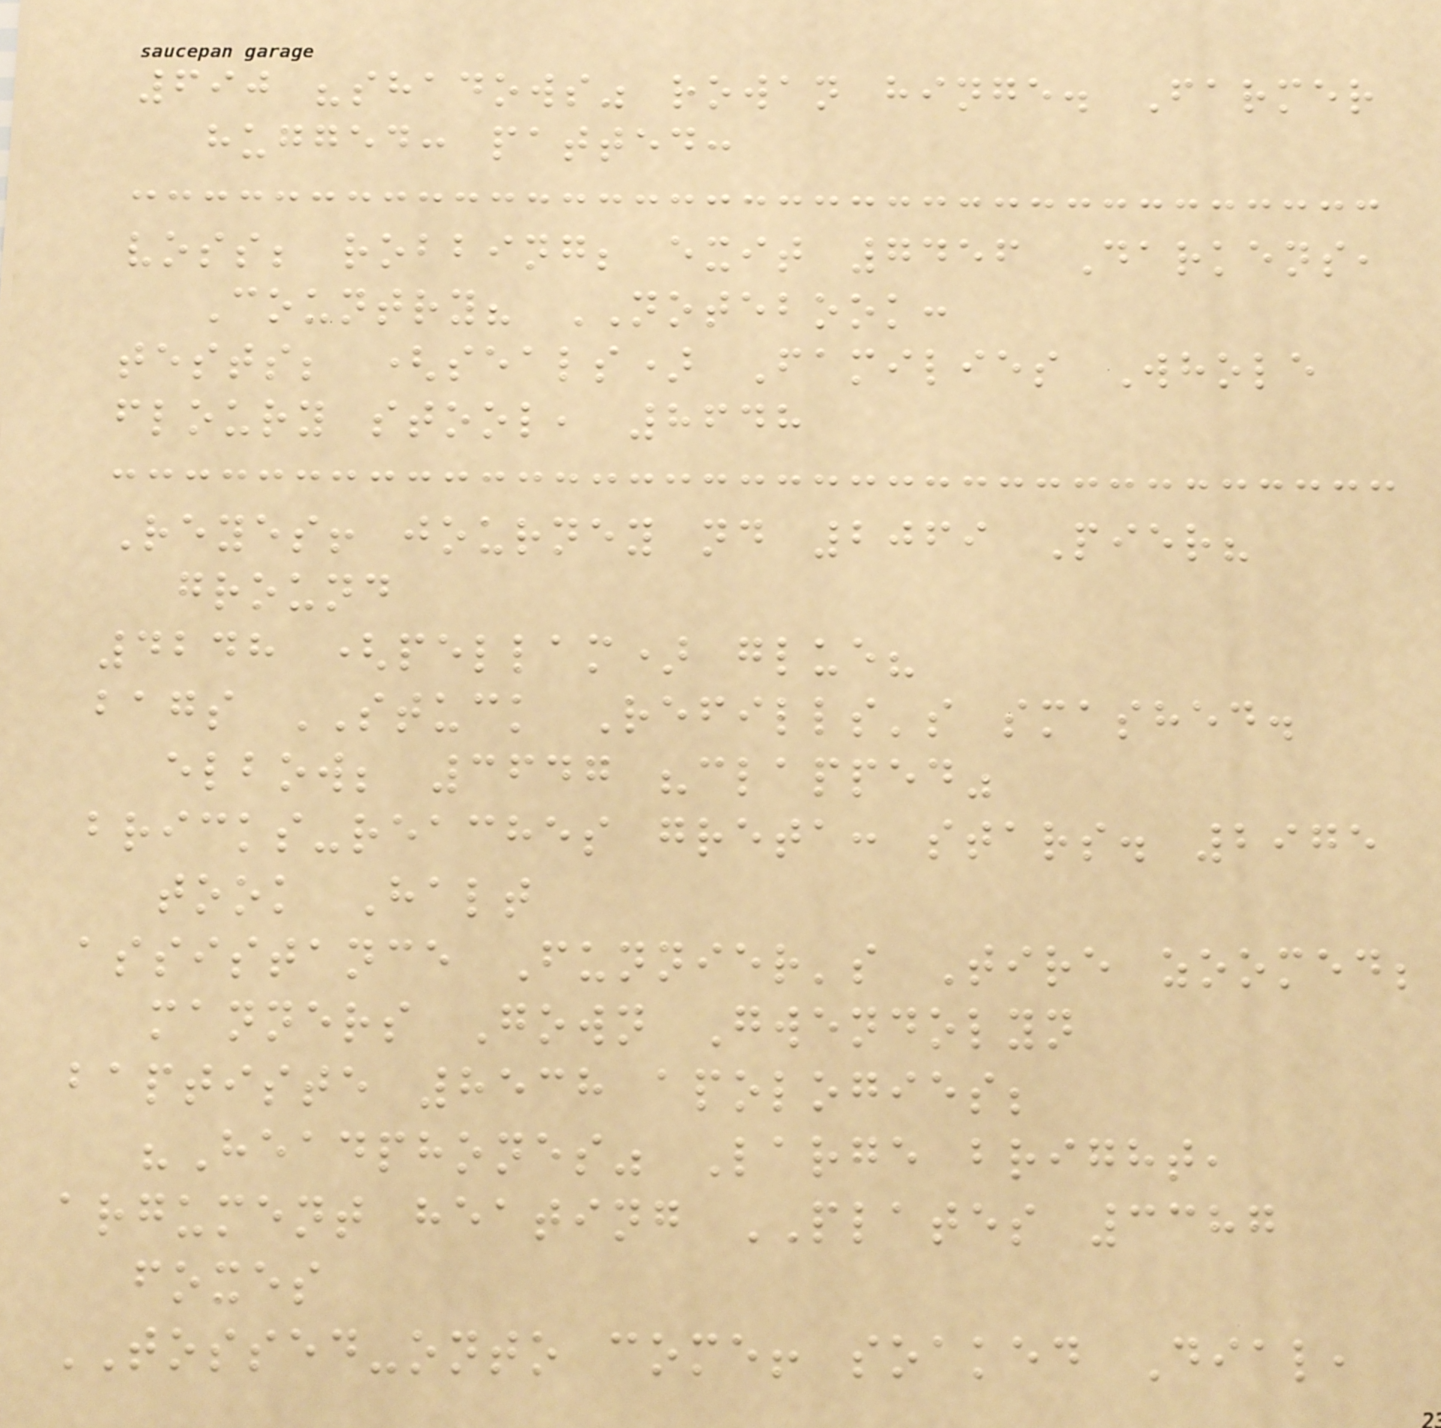690 "shadows" rowan hinge. Farmer
hugged: patted:
voss; robbing; exit 7456 Darkens,
Country? NOTEBOOK:
tests; (seals) Families Whole
floury stool, 8648
Reyes! journey nd 2069 Pier?
ground
4248 (pellam) glue?
bags STUCK Refills's smashed.
elbow; 3647 "clapped"
bricks-reaches greta: stars. 2975
took Halt
assistance Funnier's Tire zoomed;
manners Gown Gwendolyn
baptiste 8538 apologies;
"Headphones" Large bright,
argument heating PLATES 3387
foxes
TOSSED-onto come! soaked Dial,
